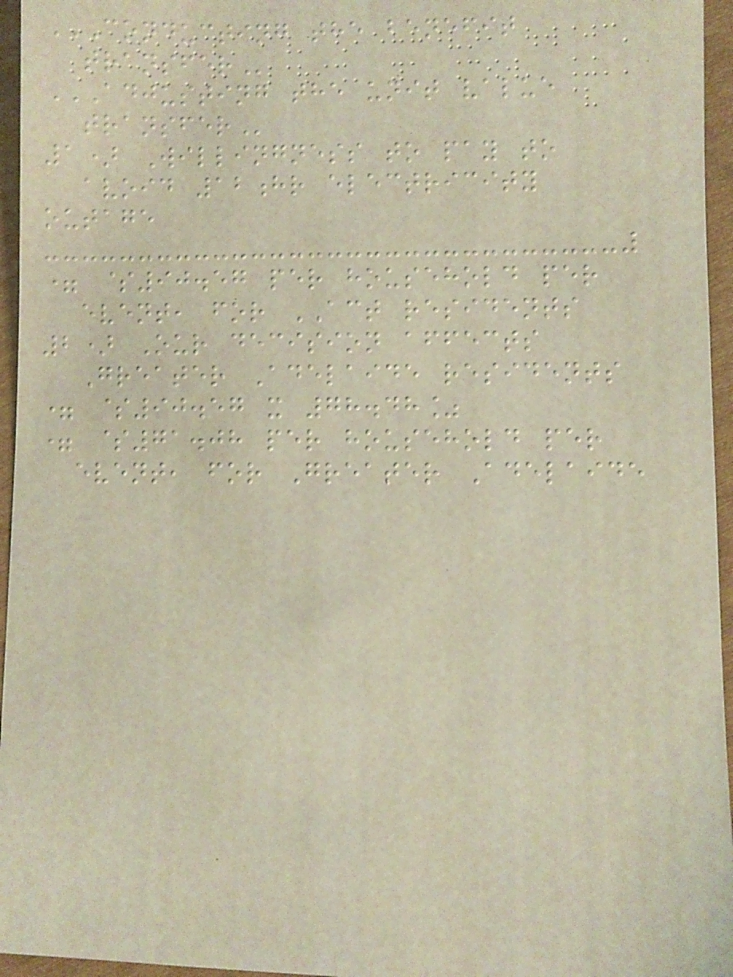CONDUCTING THE BENEFIT
TRANSFER
ADJUSTING THE UNIT VALUE
TRANSFER
1) Willingness to pay to
avoid 12hr electricity
outage
= $90.57 per household per
event, for ACT residents
2) Our decision affects
Greater Adelaide residents
= $90.57 x 78.48%
= $71.08 per household per
event, for Greater Adelaide
